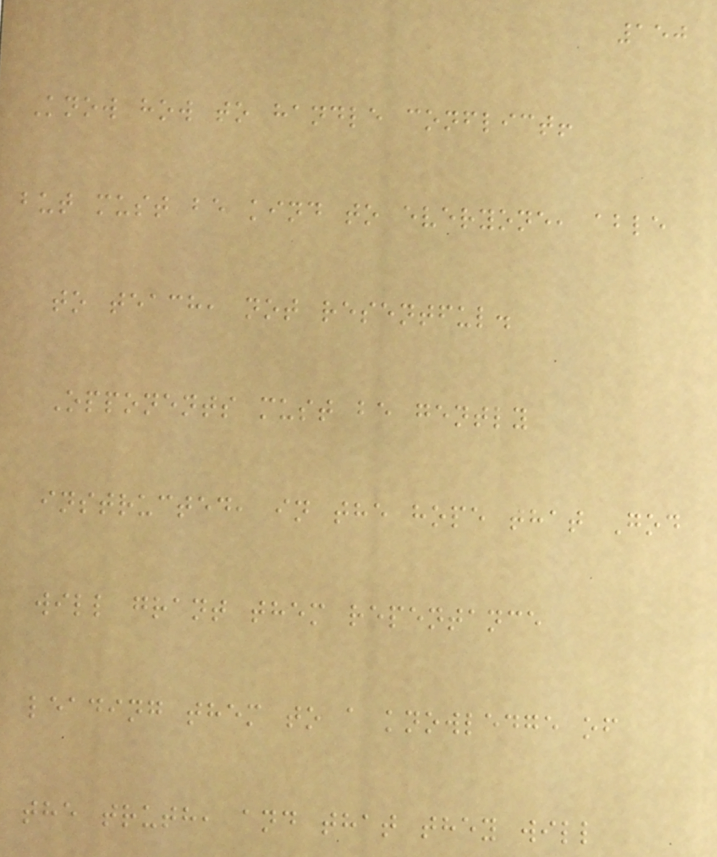150
Know how to handle conflict!
but must be kind to everyone, able
to teach, not resentful.
Opponents must be gently
instructed, in the hope that God
will grant them repentance
leading them to a knowledge of
the truth, and that they will
